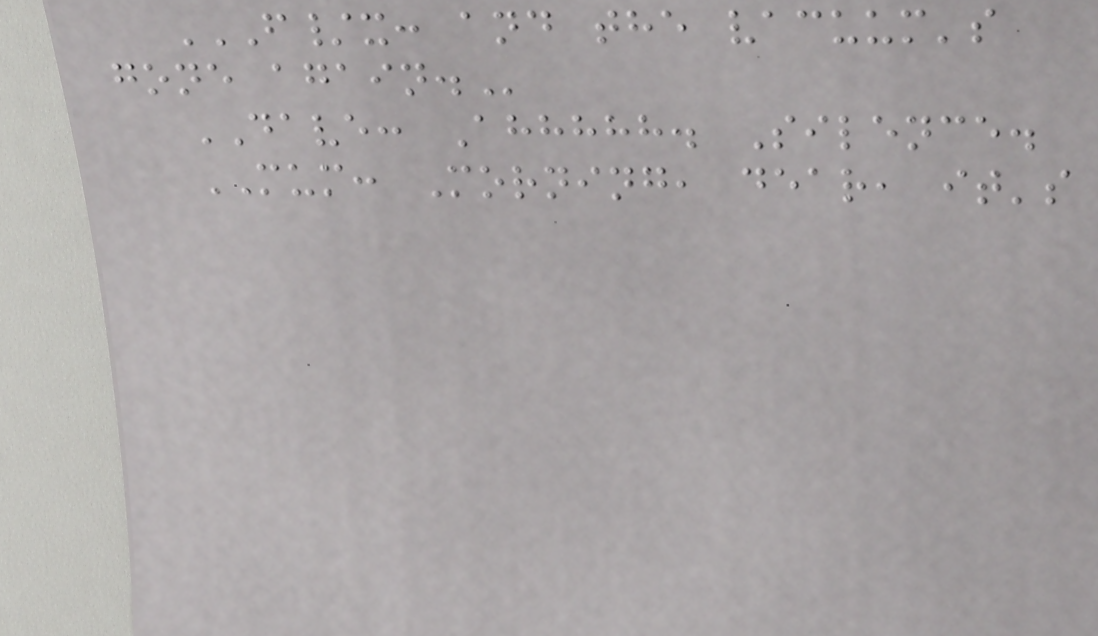F/X: AND THE VACUUM'S
GONE AGAIN.
DAVE: Ahhhhh. Silence.
MUM: Morning, dear, it's
